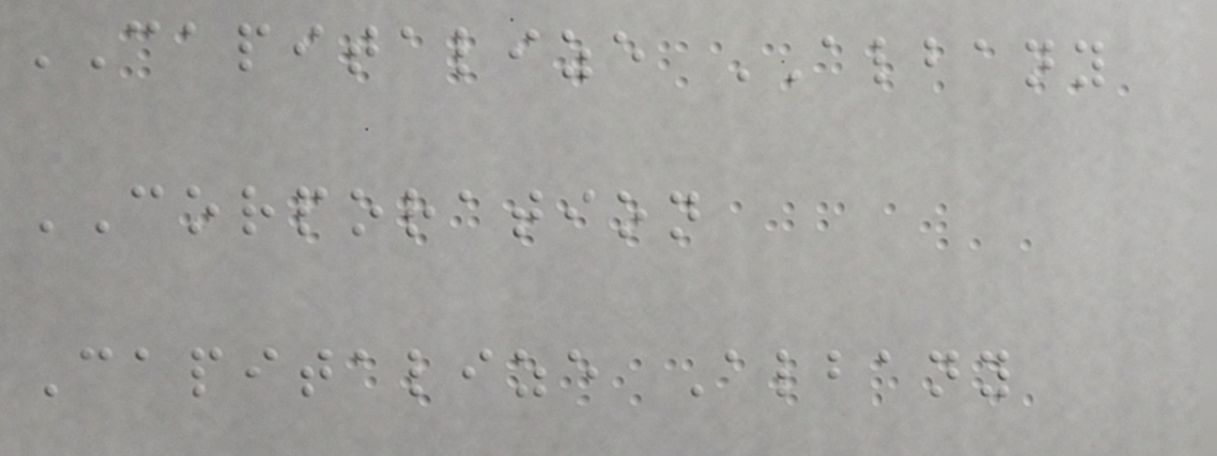CAPITALIZE ALBANY
CORPORATION
Capitalize Albany
